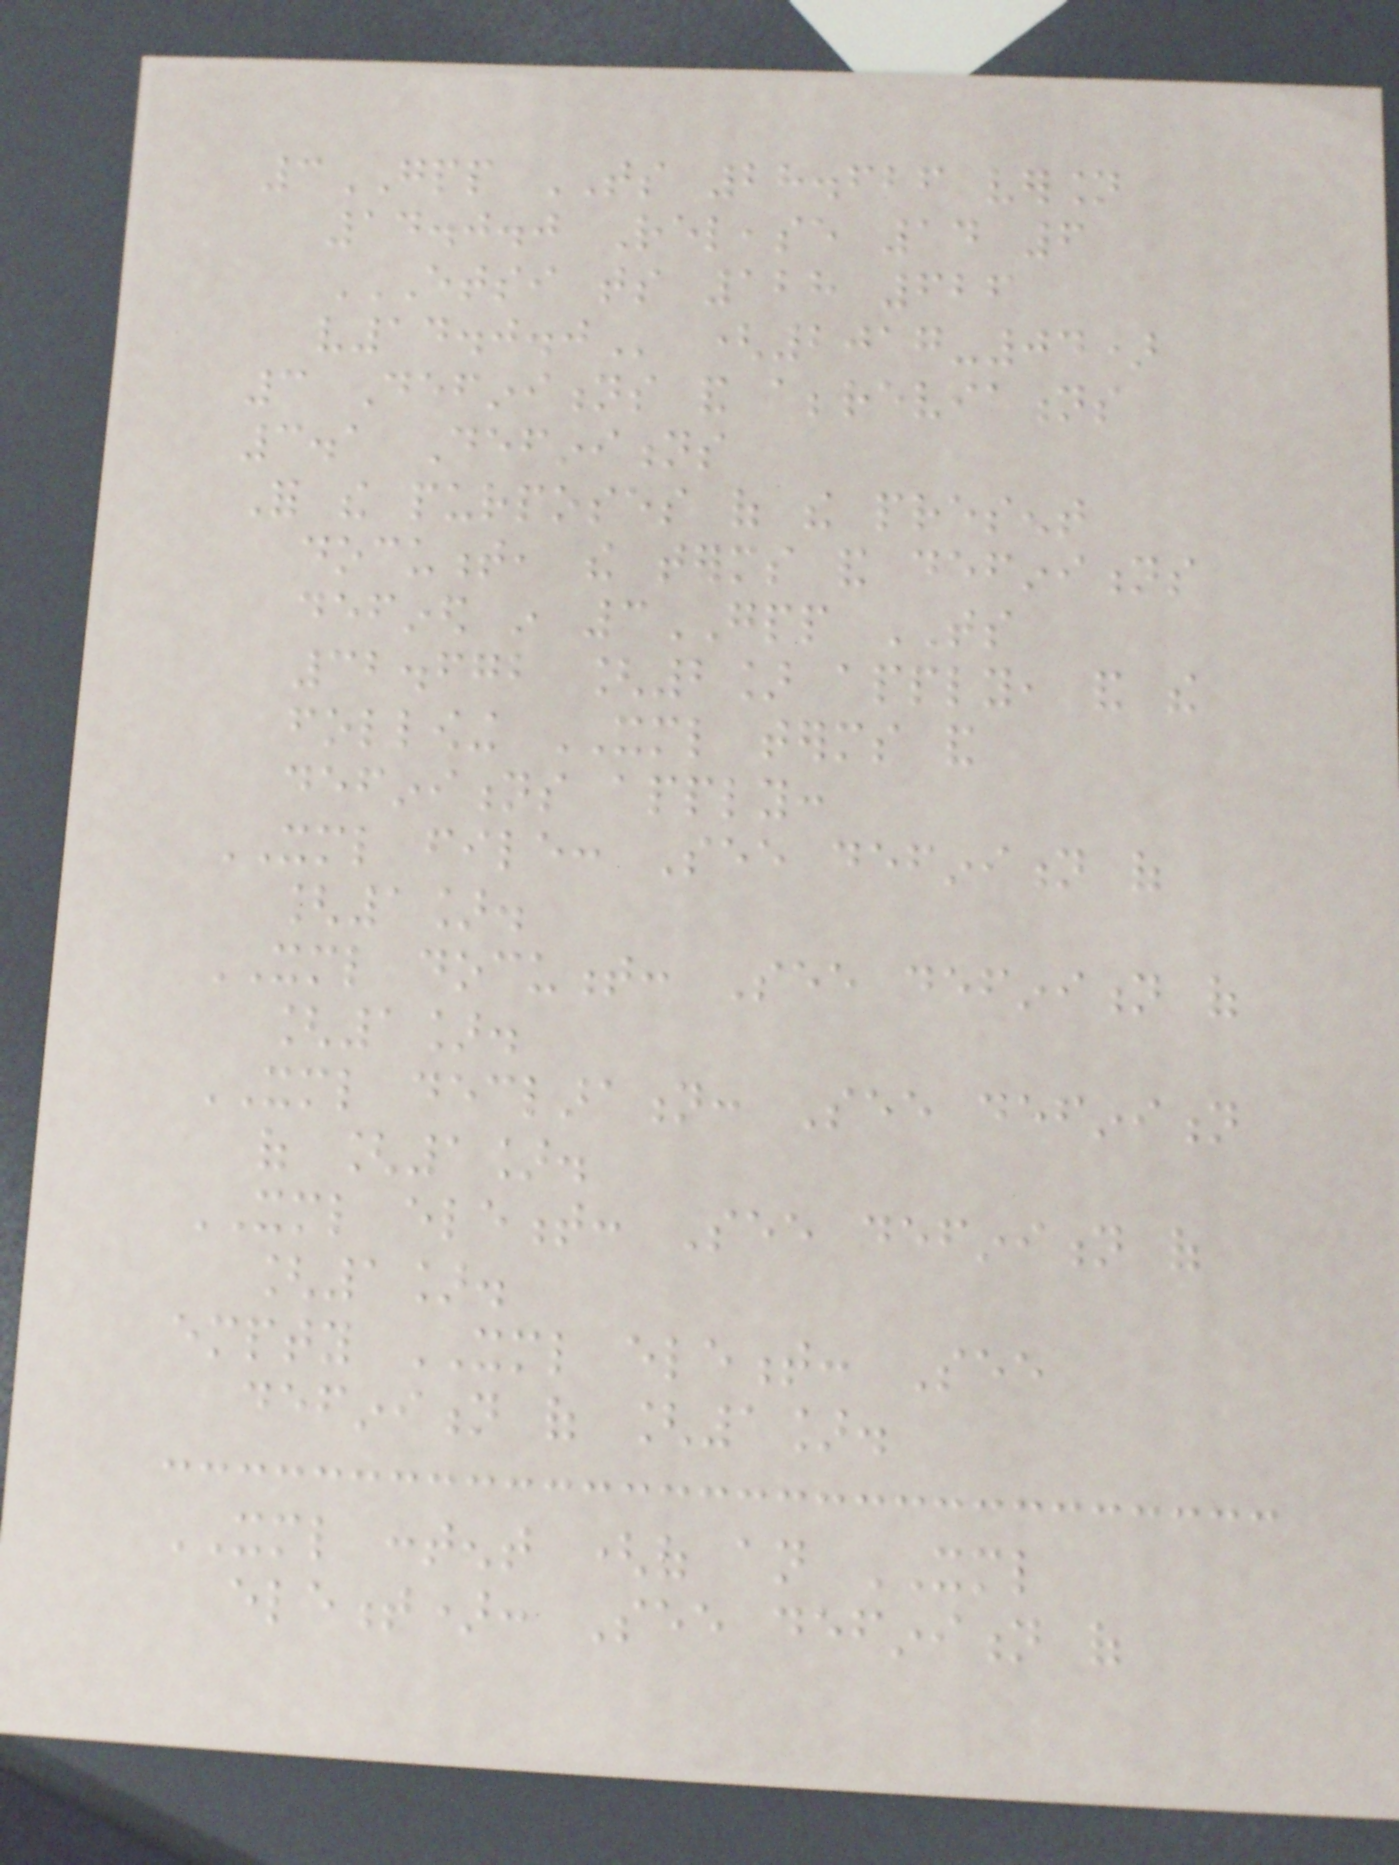3GPP TS 28.626 version
14.0.0 Release 14 6
ETSI TS 128 626
V14.0.0 (2017-04)
3 Definitions and abbreviations
3.1 Definitions
For the purposes of the present
document, the terms and definitions
defined in 3GPP TS
32.672 [2] apply, and the
following XML terms and
definitions apply:
XML file: See definition of
[1].
XML document: See definition of
[1].
XML declaration: See definition
of [1].
XML element: See definition of
[1].
empty XML element: See
definition of [1].
XML content (of an XML
element): See definition of
